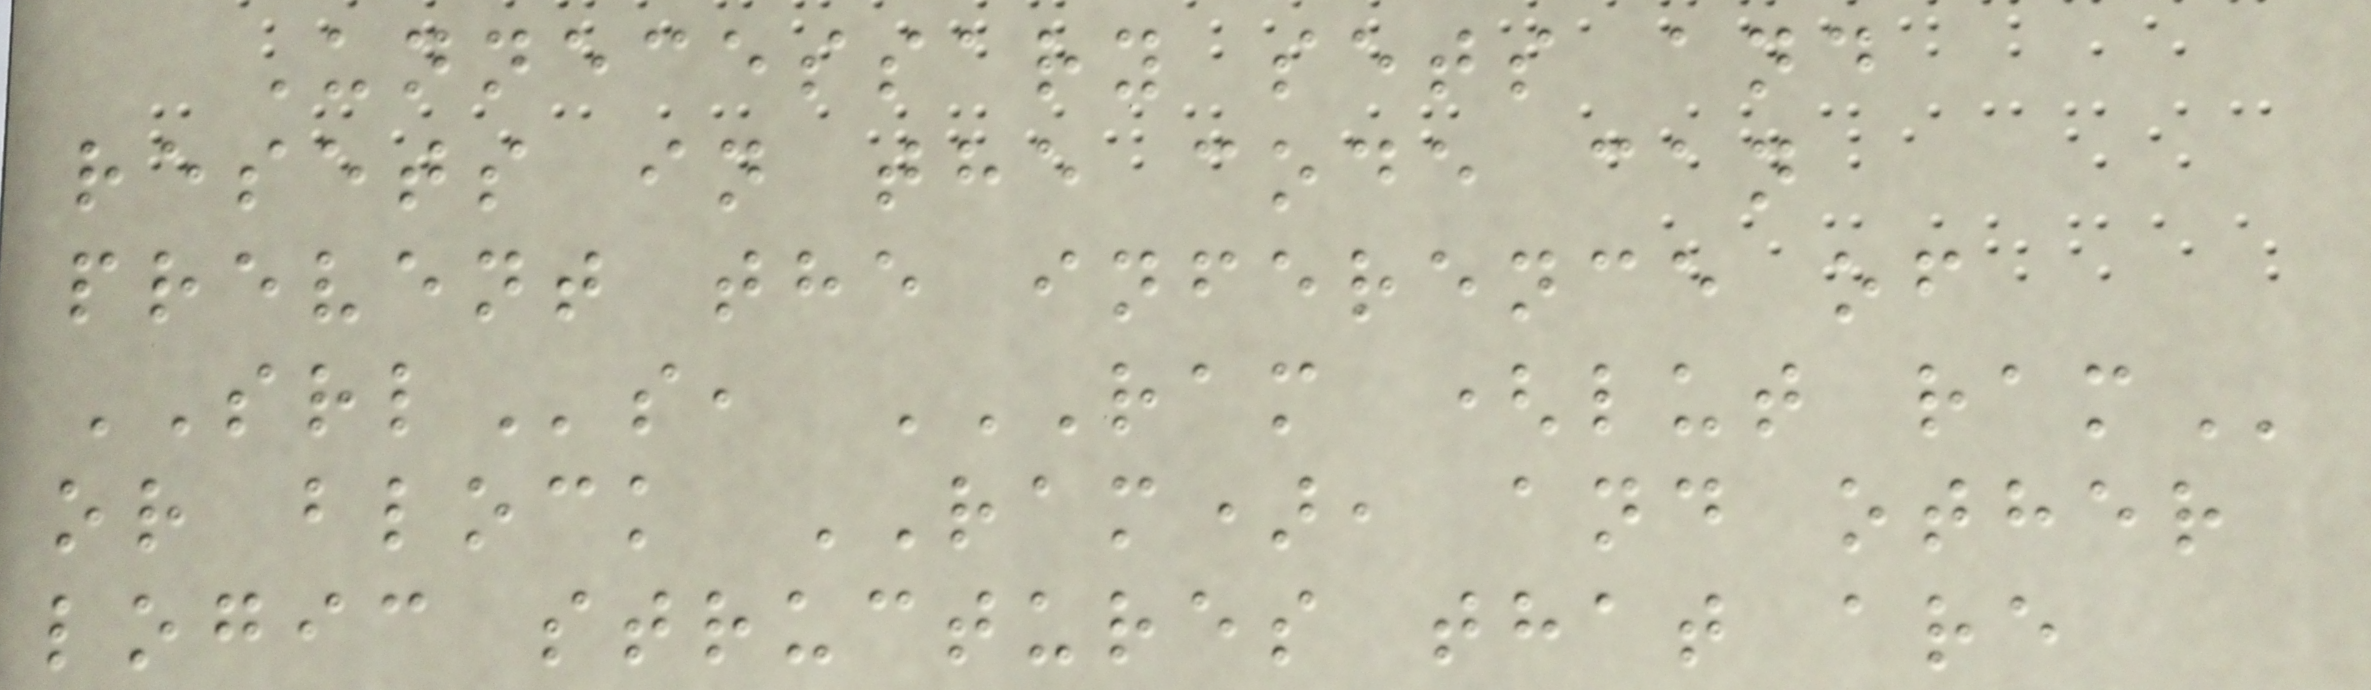Unnecessary sets and
resets in the code can
prevent the inference of
SRLs, RAM (LUT RAM
or block RAM), and other
logic structures that are
